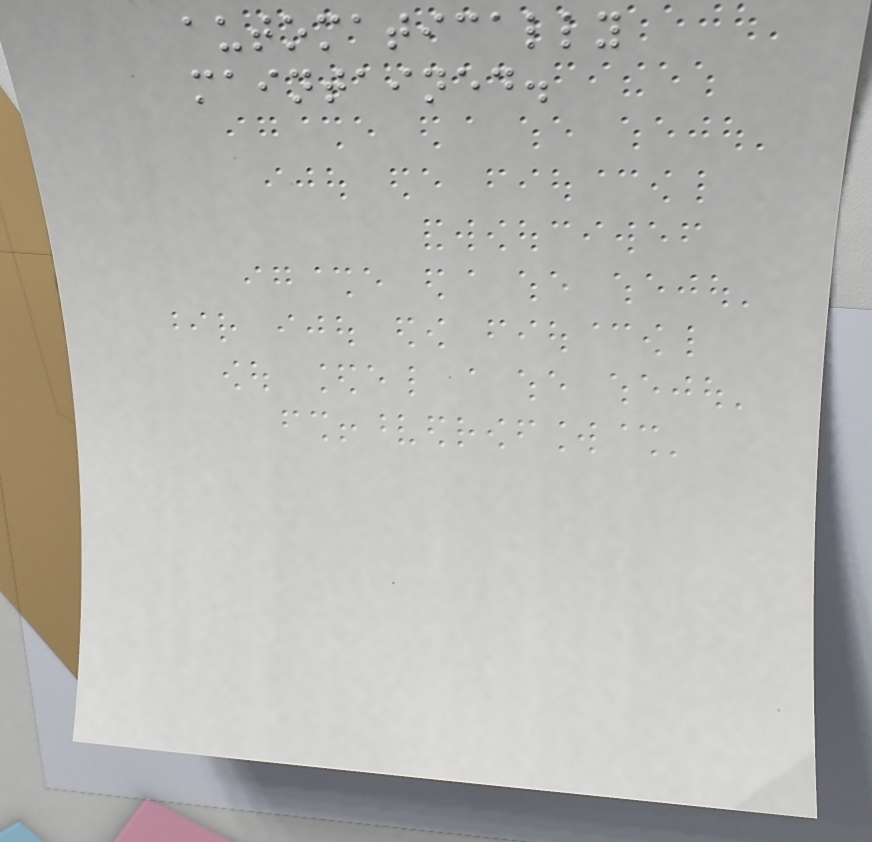automatically
maintained.
